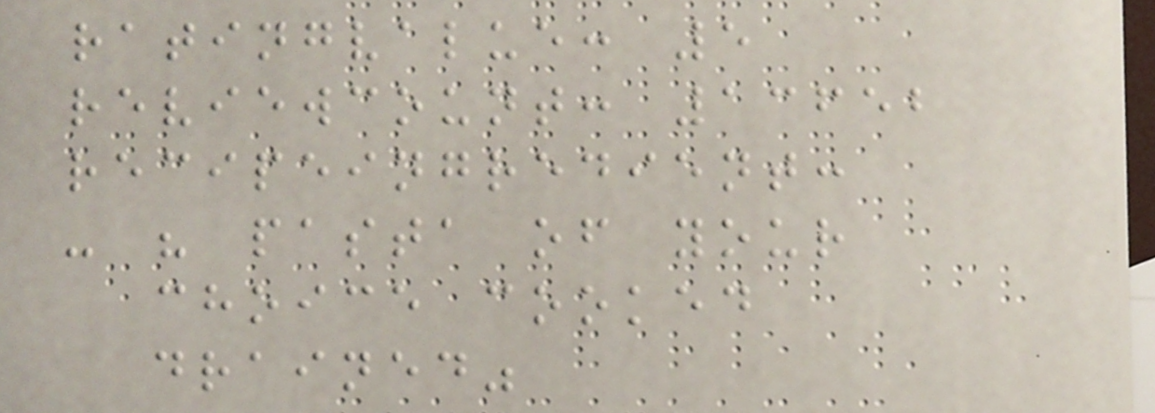ratingvalue: 5
reviewcount: 13652
recipeingredient:
- " pasta of your
choice cooked
drained"
